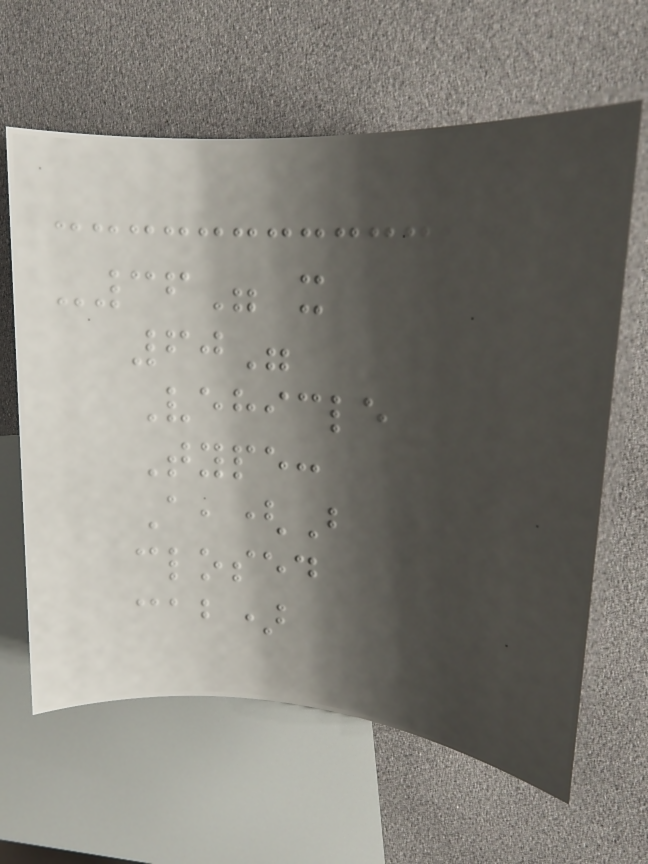-36" x
60"
Vehicle
Type:
A,(B
closed
cab)
